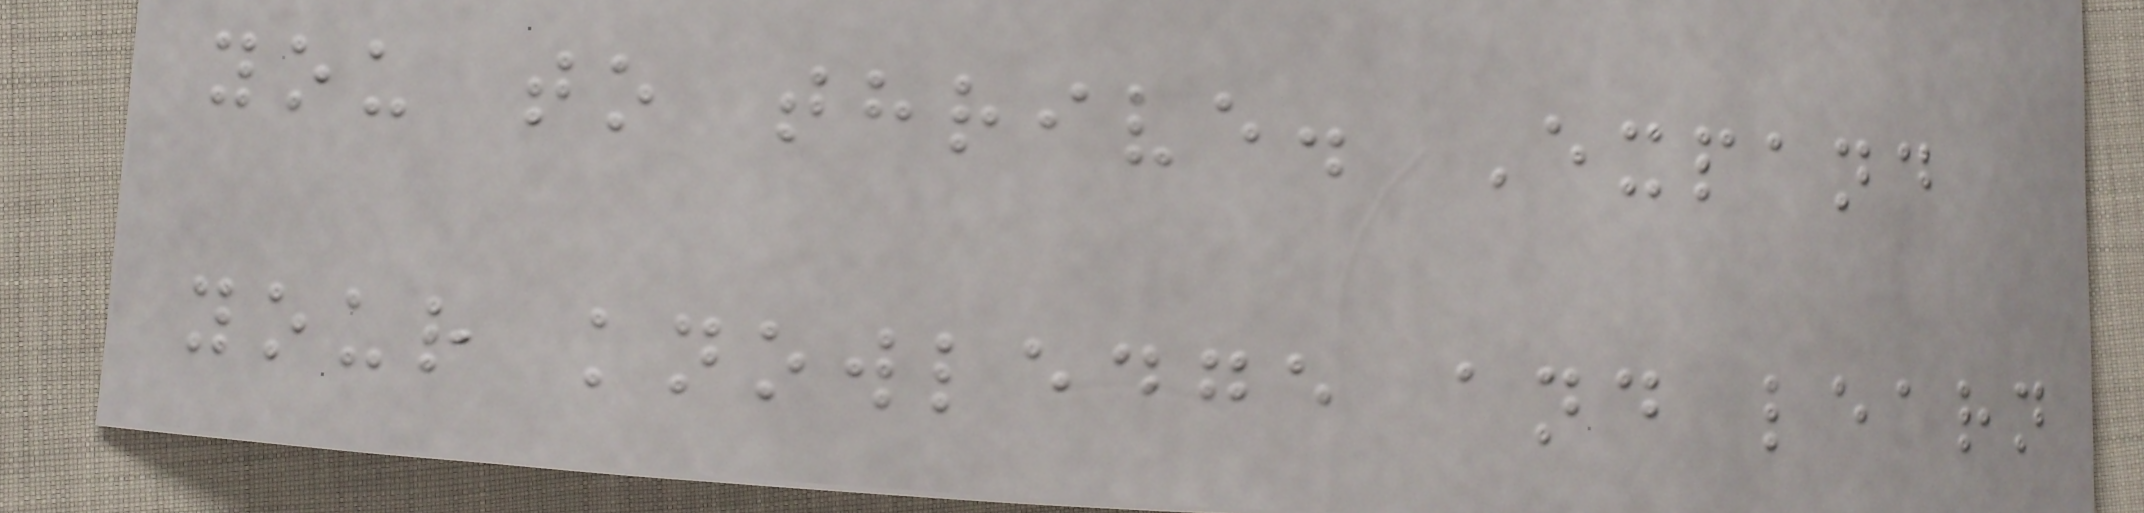you to thrive. Expand
your knowledge and learn
